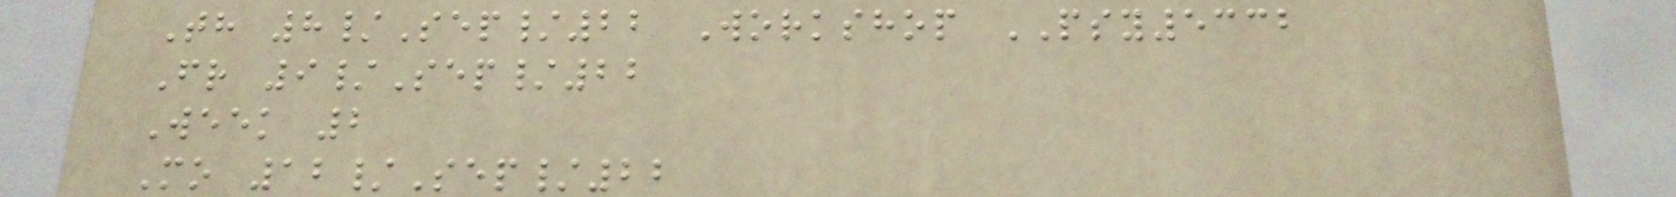Th 8/Sep/22 Workshop PSY5332
Fr 9/Sep/22
Week 2
Mo 12/Sep/22
